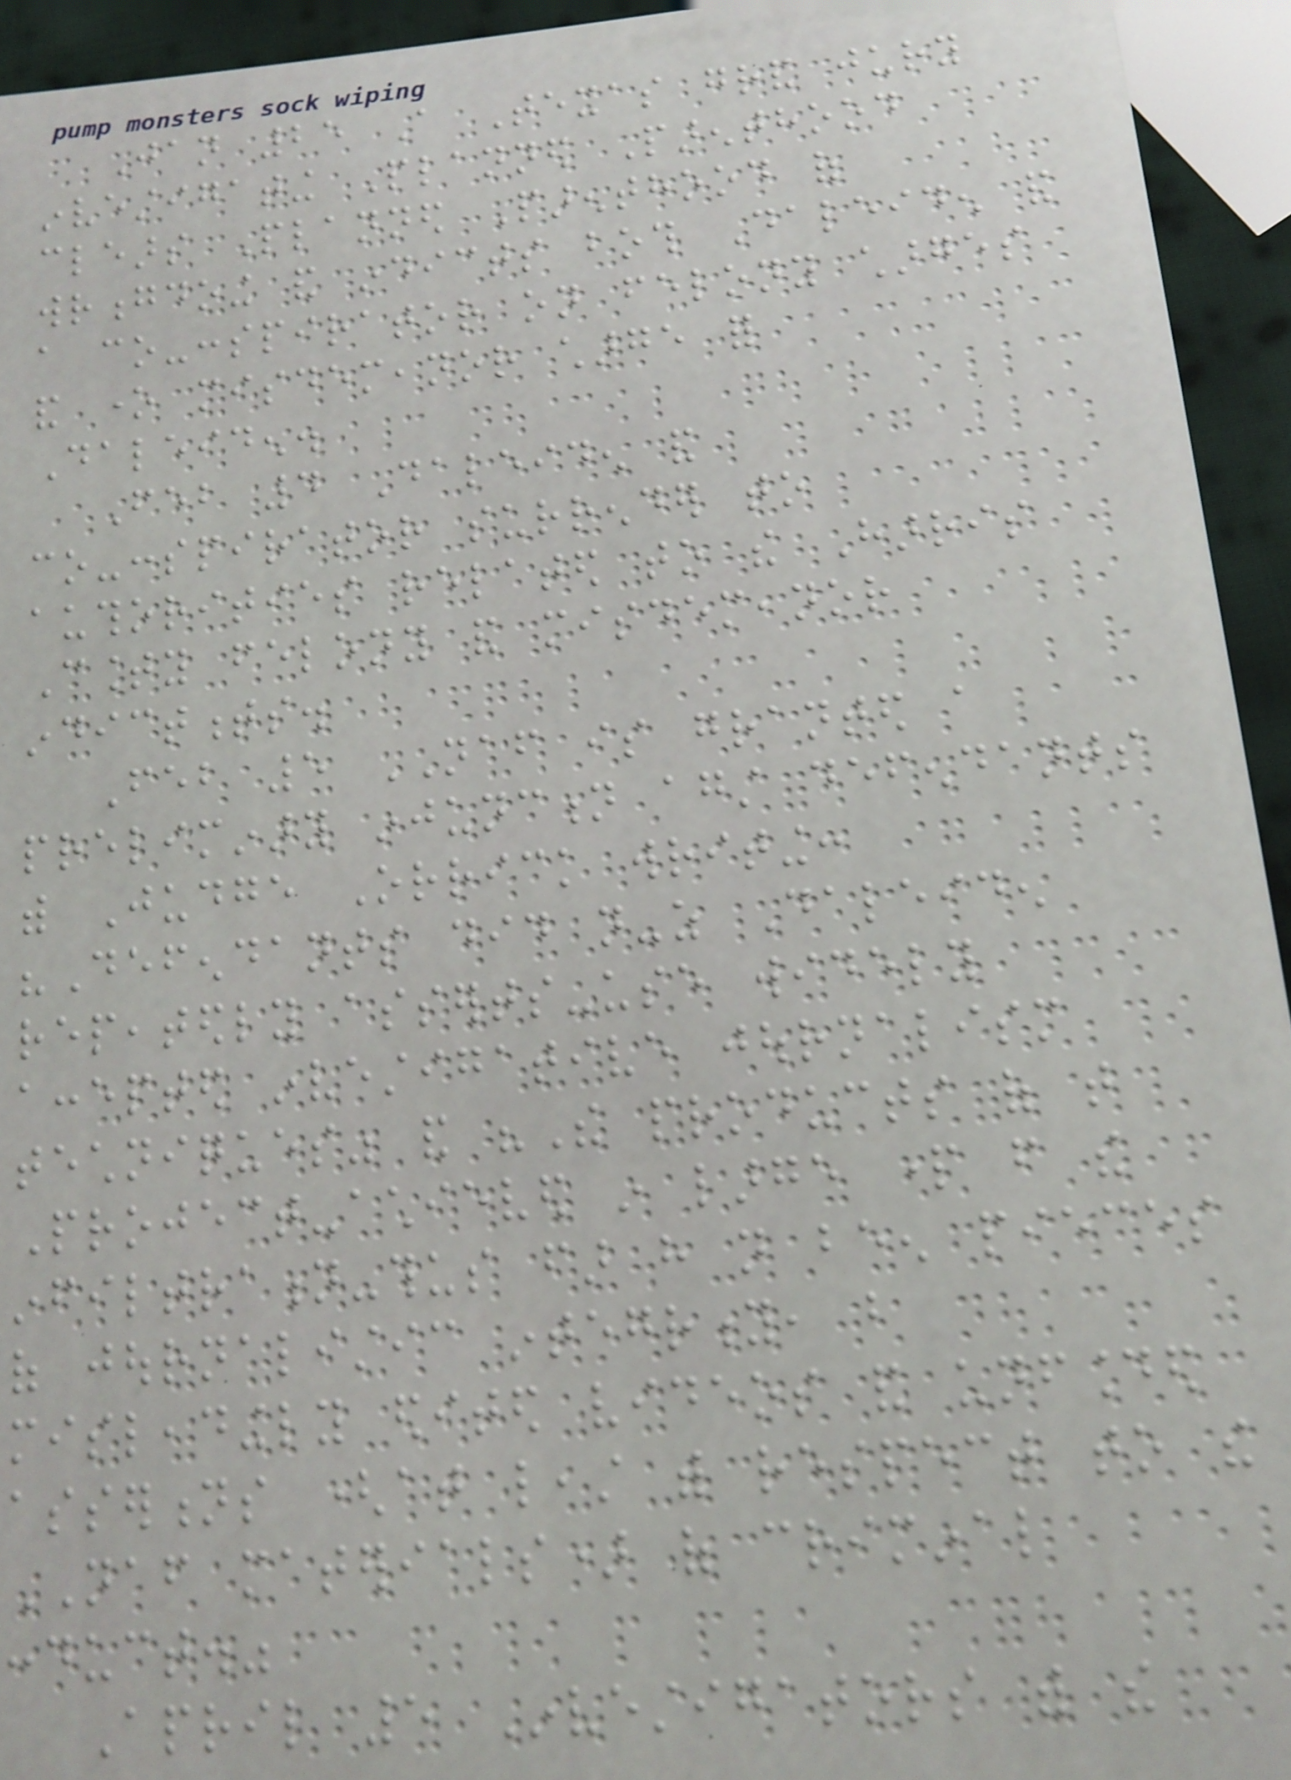Jan 25 A Texas grand jury
investigating Planned Parenthood
clears Planned Parenthood of
wrongdoing and indicts both Daleiden and
a co-conspirator on felony charges
and one misdemeanor charge for
Daleiden.
Feb 4 Daleiden and
co-conspirator surrender to
authorities related to the Harris
County felony and misdemeanor
indictments.
Feb 5 NAF is granted a
preliminary injunction against defendants
with Judge Orrick writing:
"Defendants did not-as Daleiden
repeatedly asserts-use widely
accepted investigative journalism
techniques" and "The products of that
Project-achieved in large part from the
infiltration-thus far have not been pieces
of journalistic integrity, but
misleadingly edited videos and unfounded
assertions (at least with respect to the
NAF materials) of criminal
conduct."
April 5 Investigators with the
